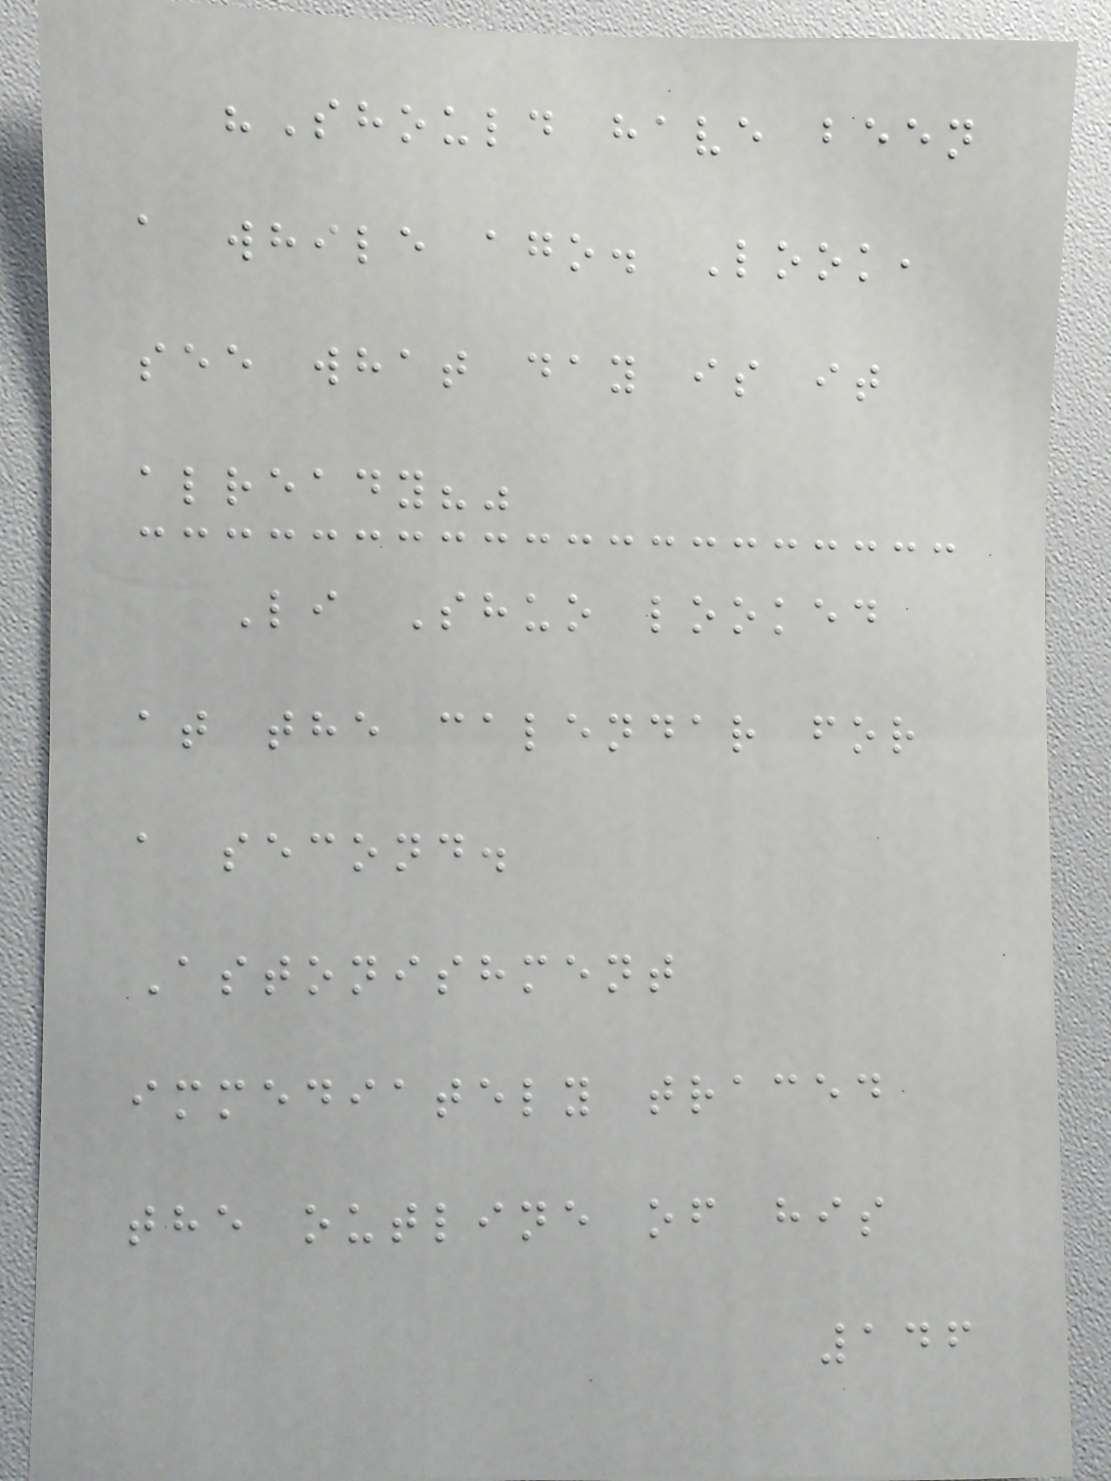"Should have been
a while ago. Look,
see what day is it
already?"
Li Shuo looked
at the calendar for
a second.
Astonishment
immediately traced
the outline of his
146
